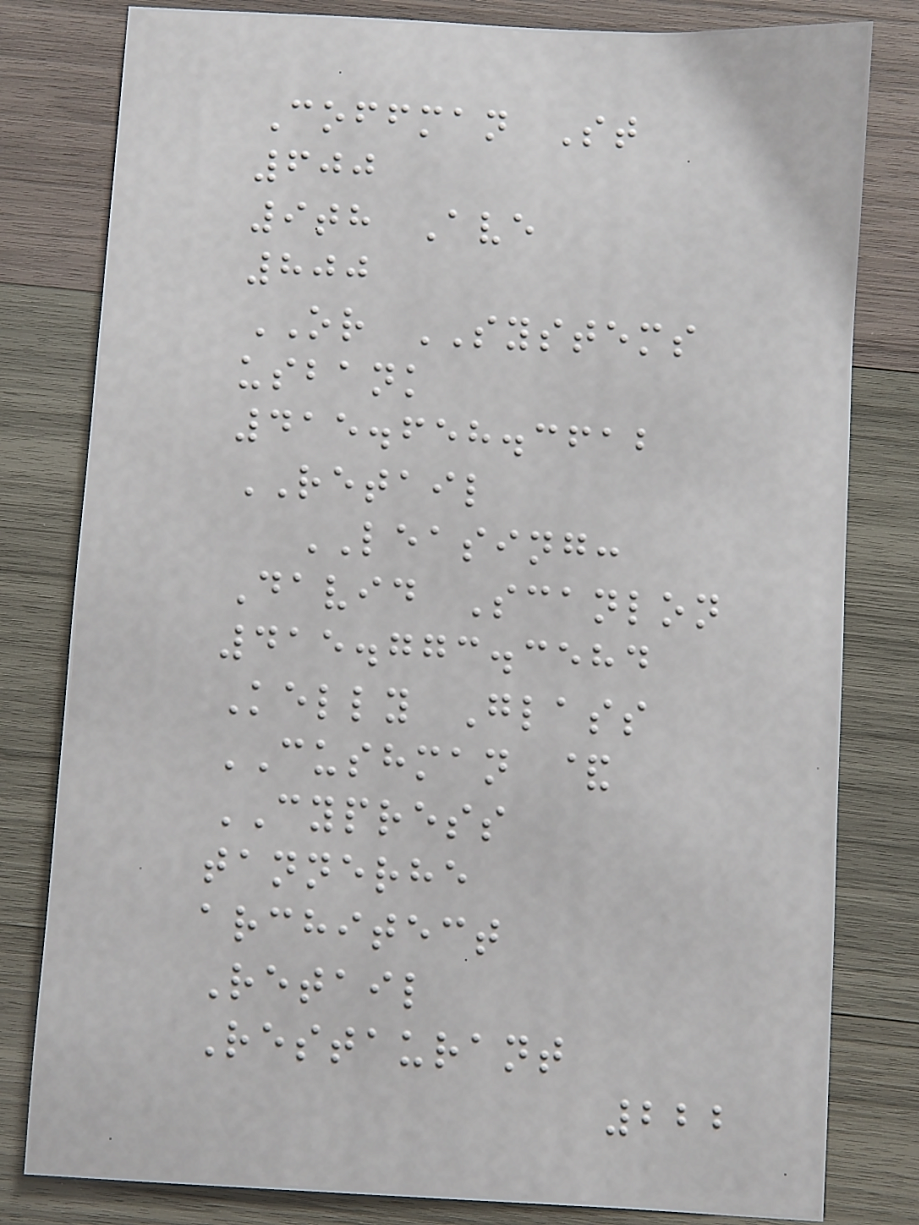Coffman St
600
9th Ave
800
OR SYSTEMS
usbank
415.658.3612
RETAIL
LEASING:
David Scanlon
415.773.3584
Kelly Glass
CUSHMAN &
CYPRESS
tannerhe
architect
Retail
Restaurant
222
